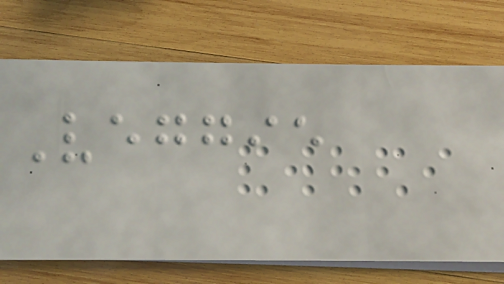Veggie
